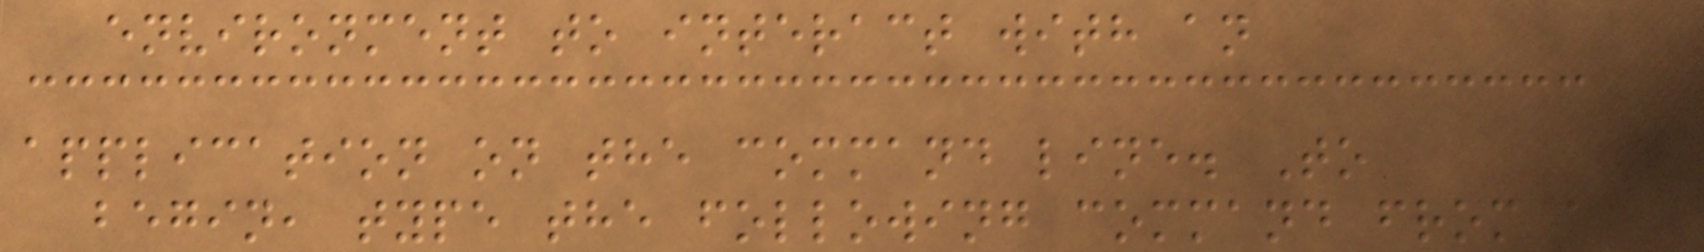environment to interact with an
application on the command line. To
begin, type the following command from a
